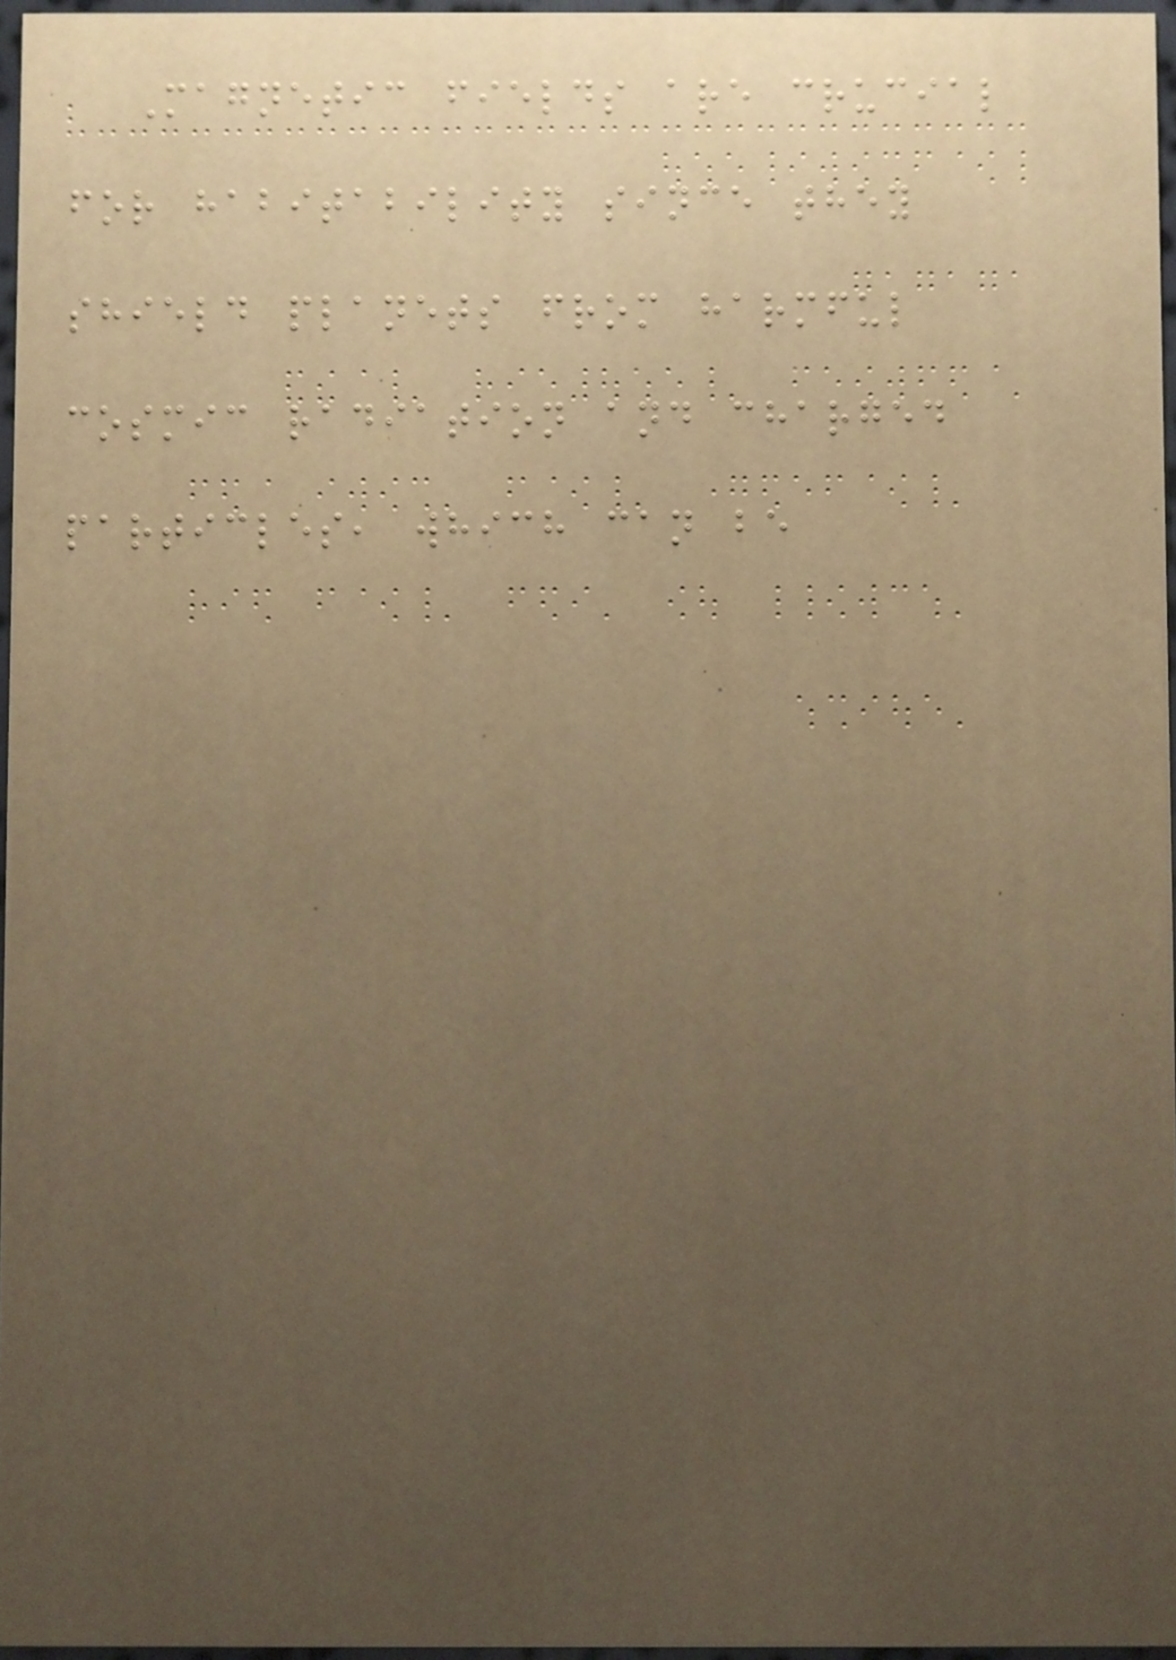Magnetic fields are crucial
for habitability since they
shield planets from harmful
cosmic radiation and charged
particles, which can be
